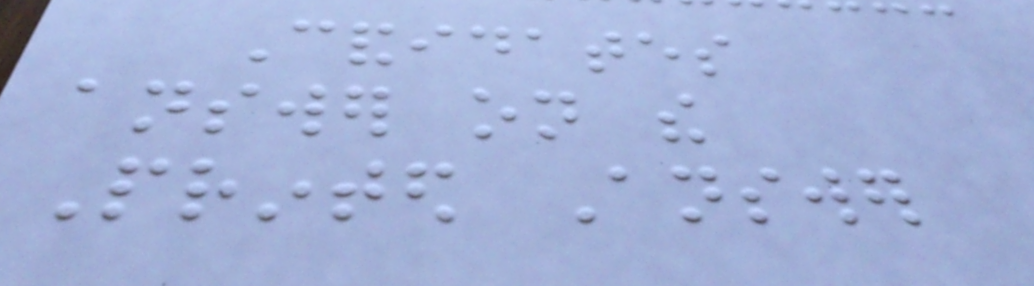Candidates
answer on the
Printed Answer
